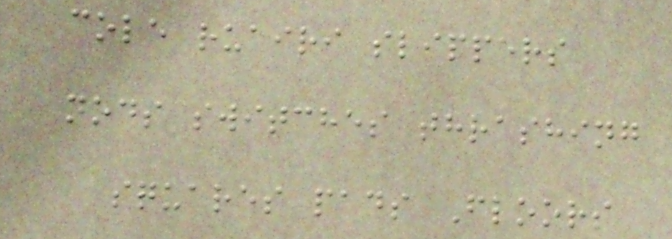cole ruairi slippers
nods switches thrashing
squares pads Floors
